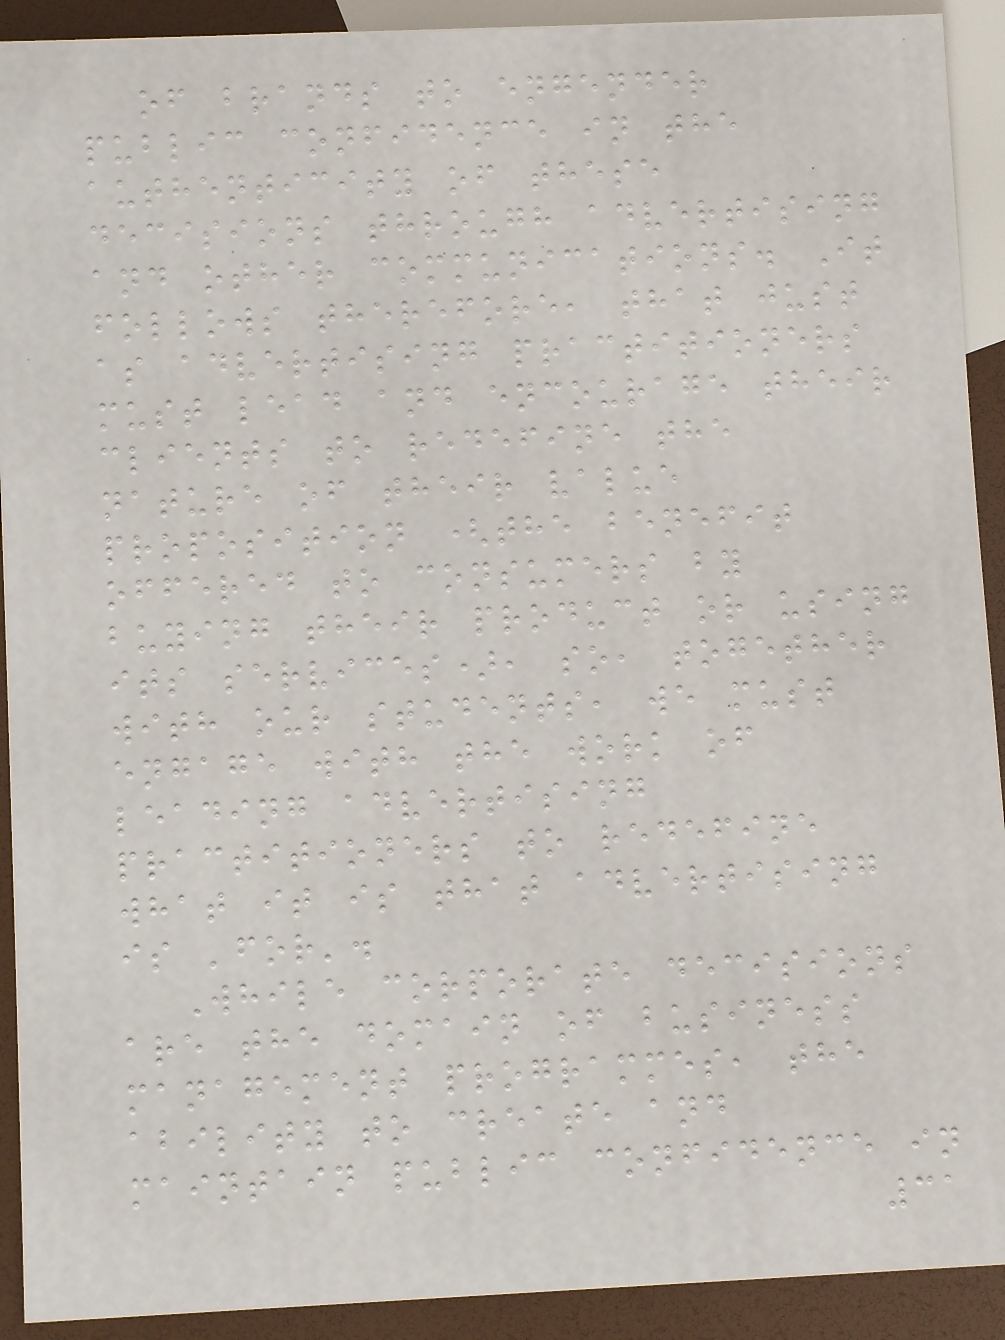of brands to engender
public confidence in the
authenticity of these
decisions through advertising
and other communications. It
follows therefore, that just
as advertising practitioners
must lead and encourage their
clients to redefine the
nature of their value
proposition (the benefit
offered to consumers by
buying their product or using
its services), so, together
with our students, we must
engage with the work of
leading advertising
practitioners to redefine
what it is that advertising
is 'for'.
While corporate decisions
are the domain of business
management programmes, the
ability to create and
maintain public confidence in
31
